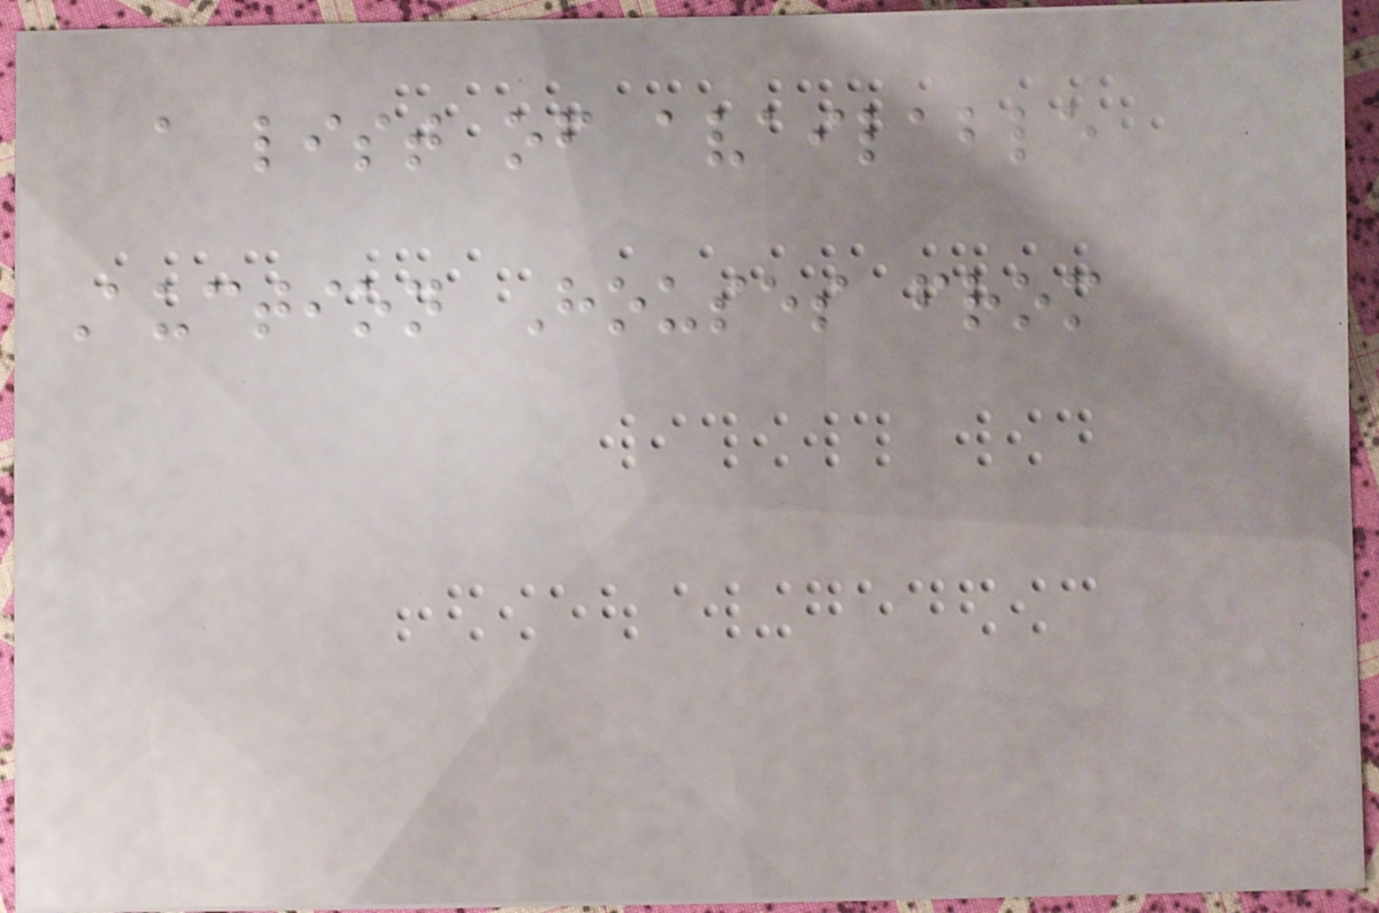a list of available
Auction Houses from
